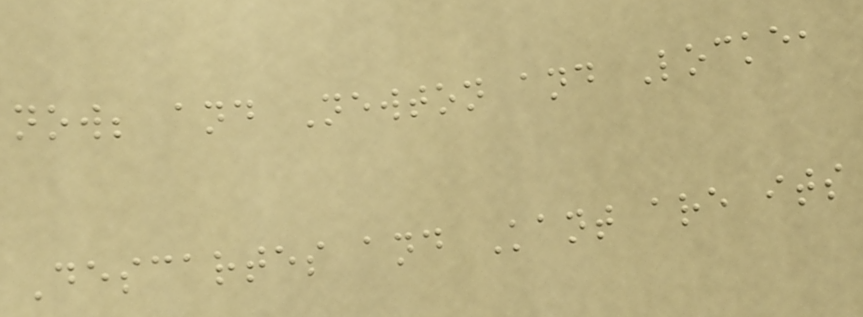now; and Newton and Locke,
Descartes and Kant are its
